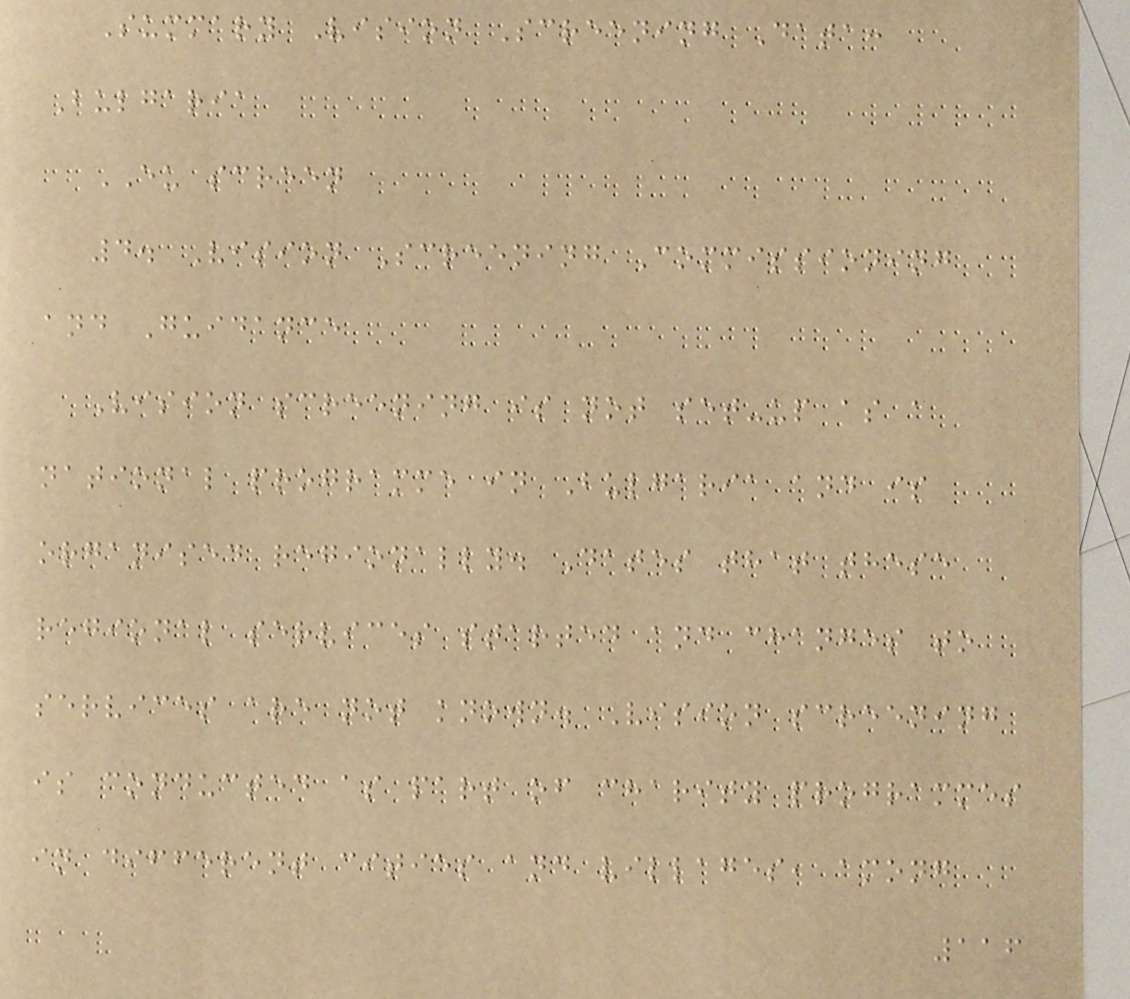Summary Vision Screening Data:
Bulgaria
EU screen
4. Vision Screening Commissioning
and Guidance
Vision screening is not set-up as a
national programme in Bulgaria and is
organised regionally. Dates that these
regional services started and changes to
services are not known. Vision screening
is conducted as part of charity programmes
in different cities and villages, among
116
